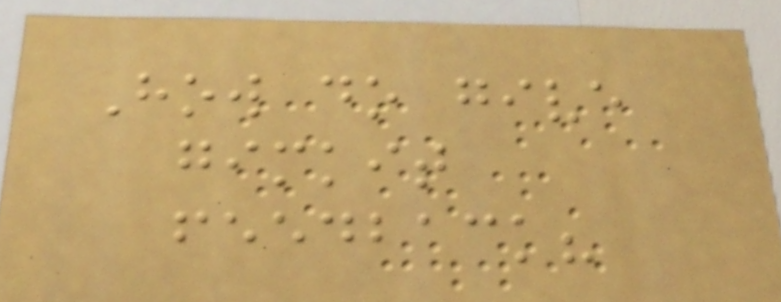How do give
gimkit
feedback?
